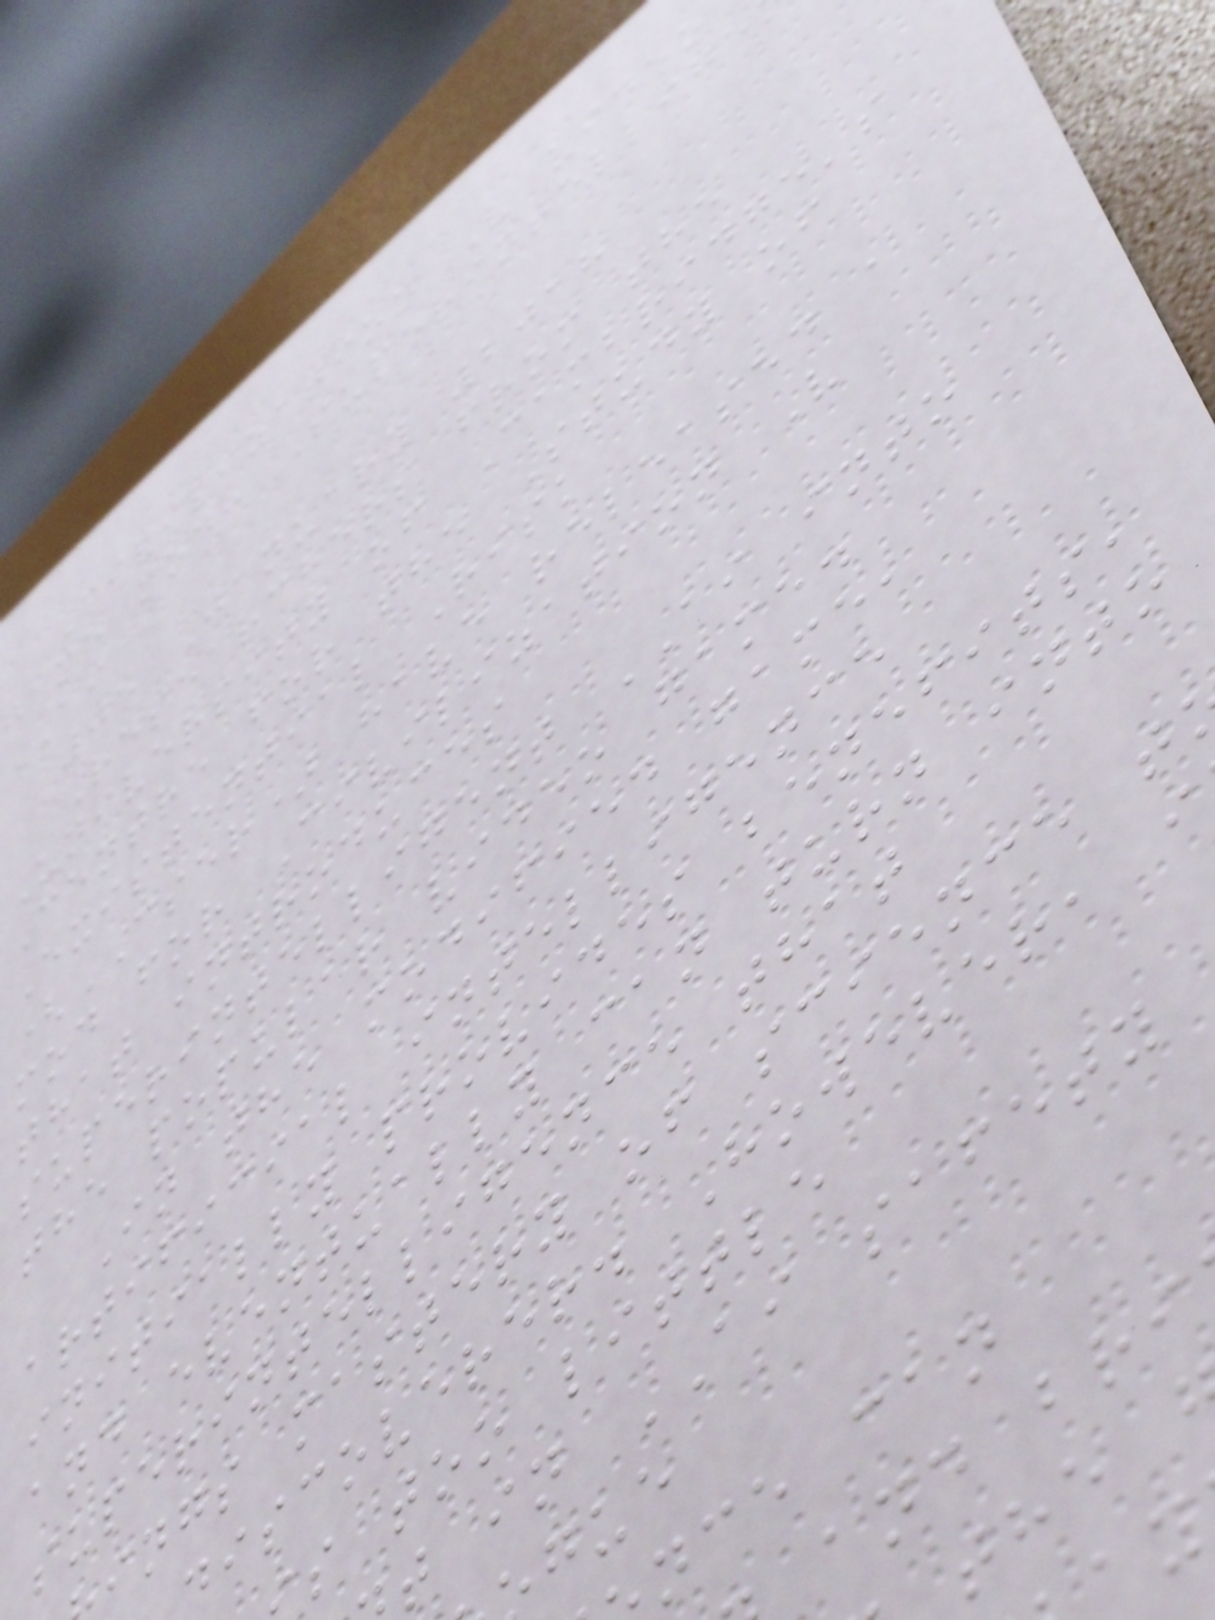Civilization V video
game mod: Superintellige
AI
05 January 2018
Researchers from the
University of Cambridge's
Centre for the Study of
Existential Risk
(CSER) have released a
mod for Civilization V
that introduces
superintelligent AI into
the popular video game.
In the modified game,
artificial intelligence
initially provides benefits,
and eventually can turn into
superintelligence that
ings mastery of science t
discoverer. However, i
s too little
t in AI safety
nce can
and bri
